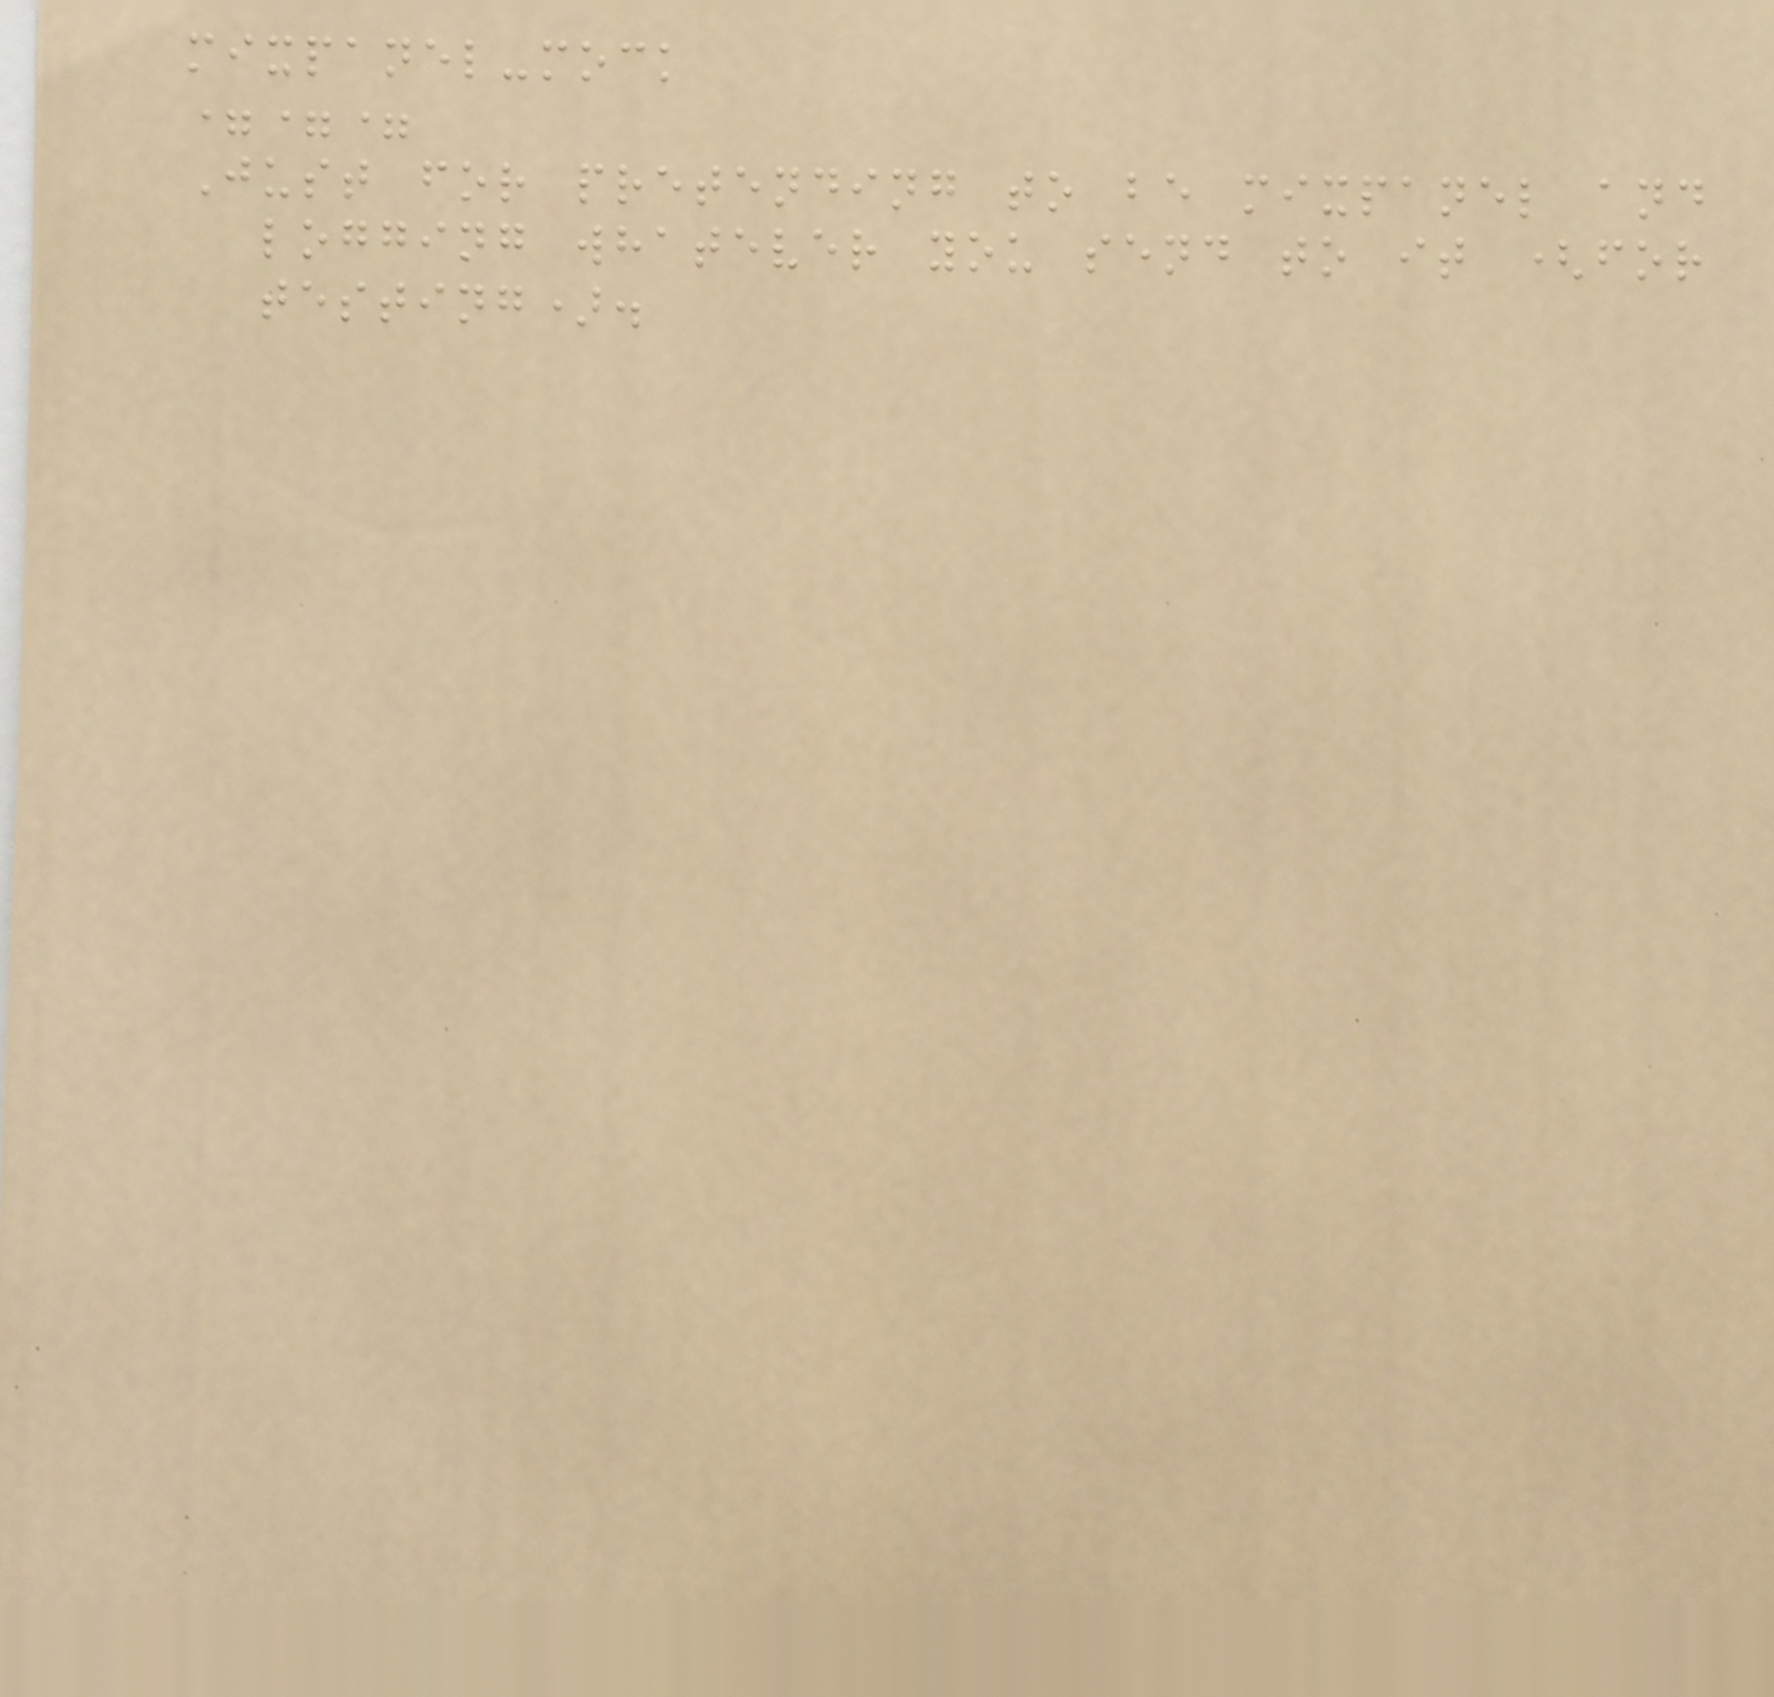mixpanel-mock
===
Just for pretending to be mixpanel and
logging whatever you send to it (for
testing).
